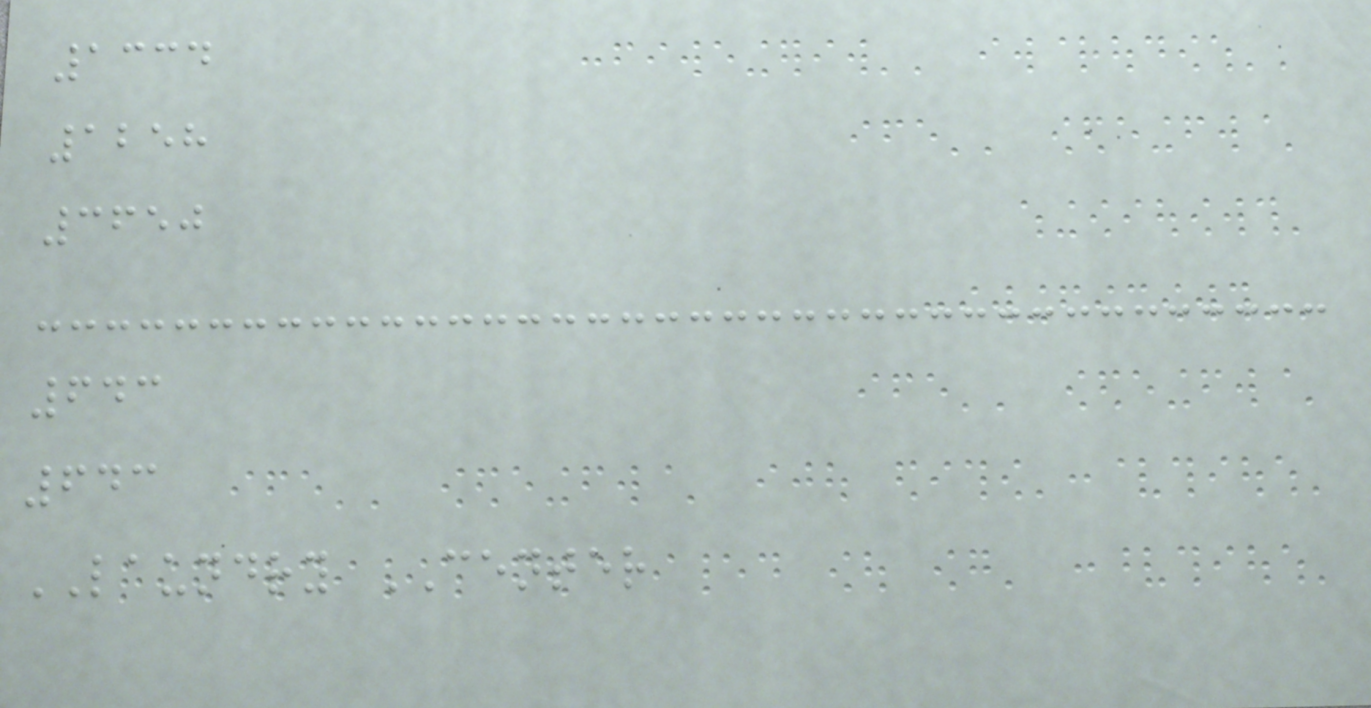1334
1258
3650
643
643
LAUNDRY CENTER
